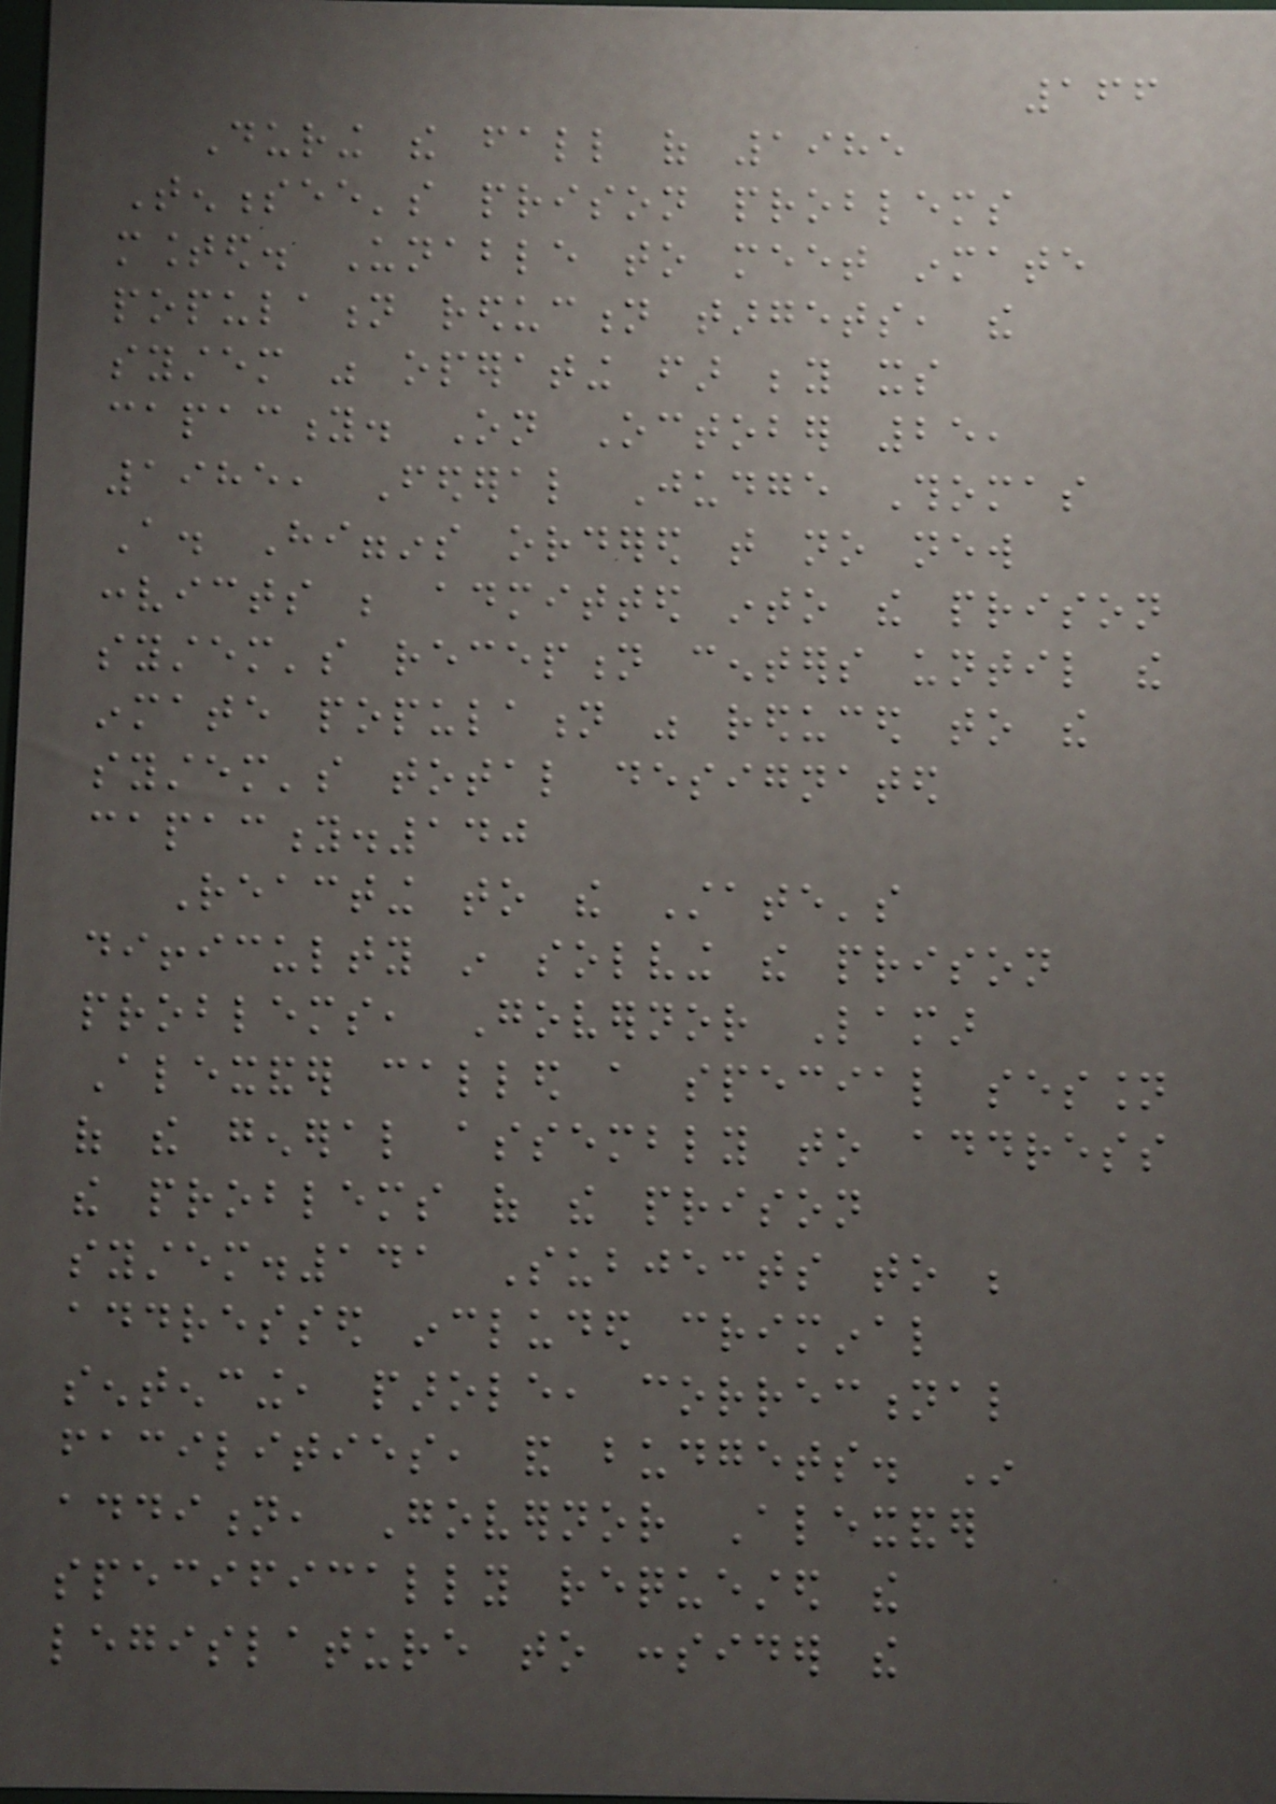166
During the fall of 1985
Tennessee's prison problems
mounted. Unable to meet inmate
population reduction targets, the
system was operating far beyond its
capacity. On October 25,
1985, Federal Judge Thomas
A. Higgins ordered that no new
convicts be admitted into the prison
system's reception centers until the
inmate population was reduced to the
system's total designated
capacity.140
Reacting to the State's
difficulty in solving the prison
problems, Governor Lamar
Alexander called a special session
of the general assembly to address
the problems of the prison
system.141 Subjects to be
addressed included criminal
sentencing, parole, correctional
facilities, and budgets. In
addition, Governor Alexander
specifically requested the
legislature to consider the
